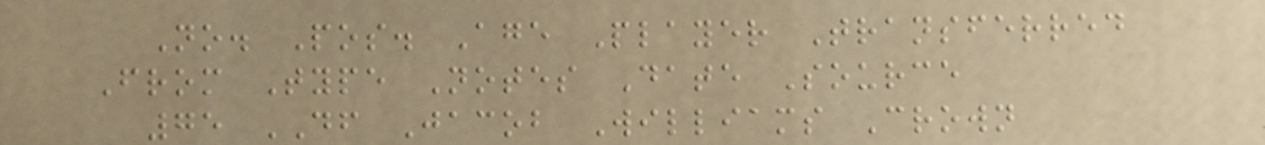No. Pos. Age Player Transferred
From Type Notes Date Source
75 DF Jacob Williams Crown
